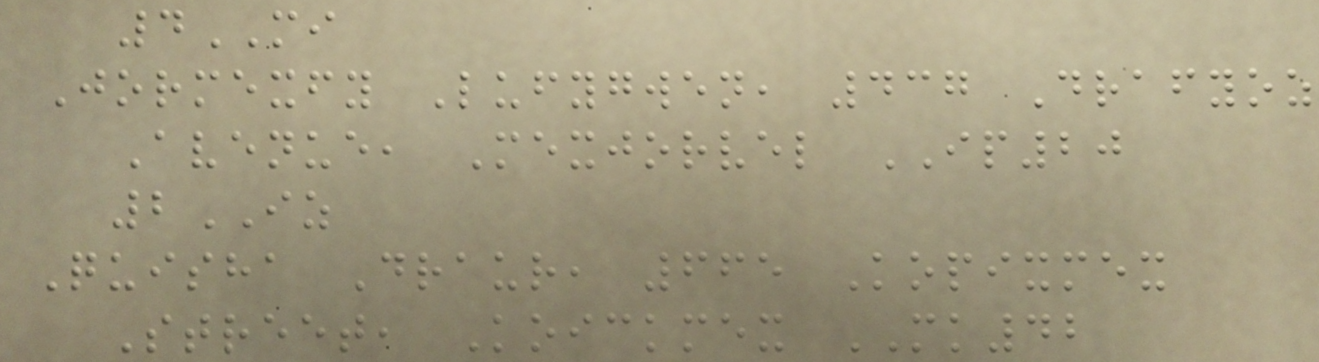4MI
Jormexfy Lufygwen, 437 Drafyoz
Avenue, Mexjorvel IP20
2IZ
Quisha Draur, 665 Kopixmex
Street, Koickmex MK42
